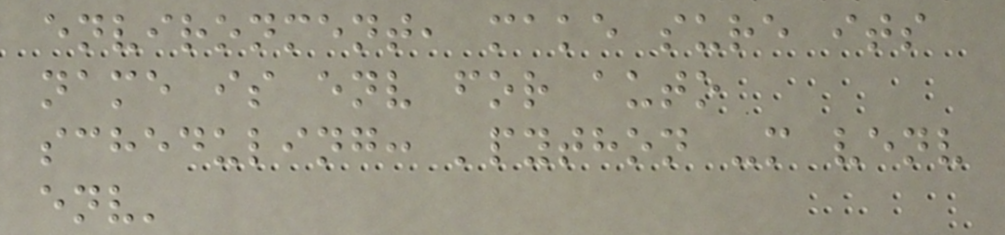environment, make sure its
name is env for auto
scheduling: 'python -m venv
env'
